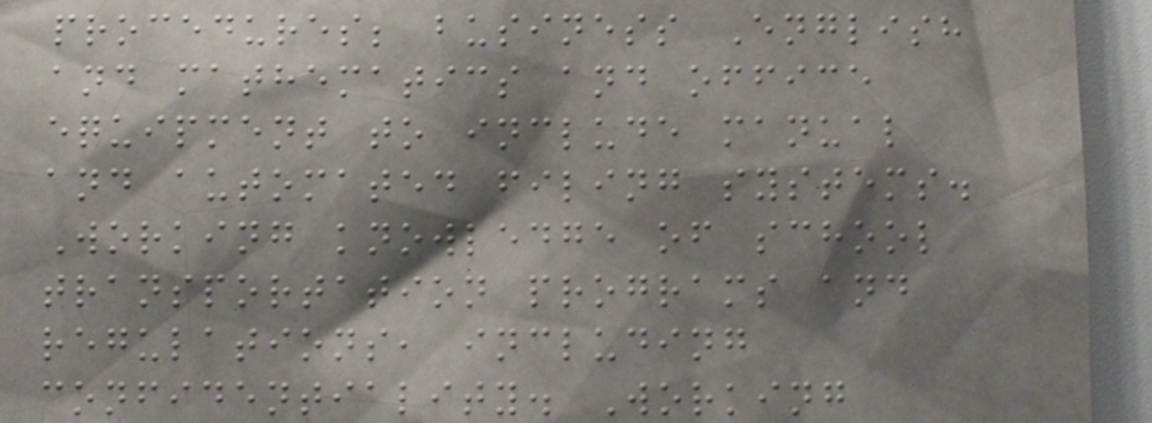procedures; business English
and mathematics and office
equipment to include manual
and automated filing systems.
Working knowledge of school
transportation programs and
regulations, including
confidentiality. Working
